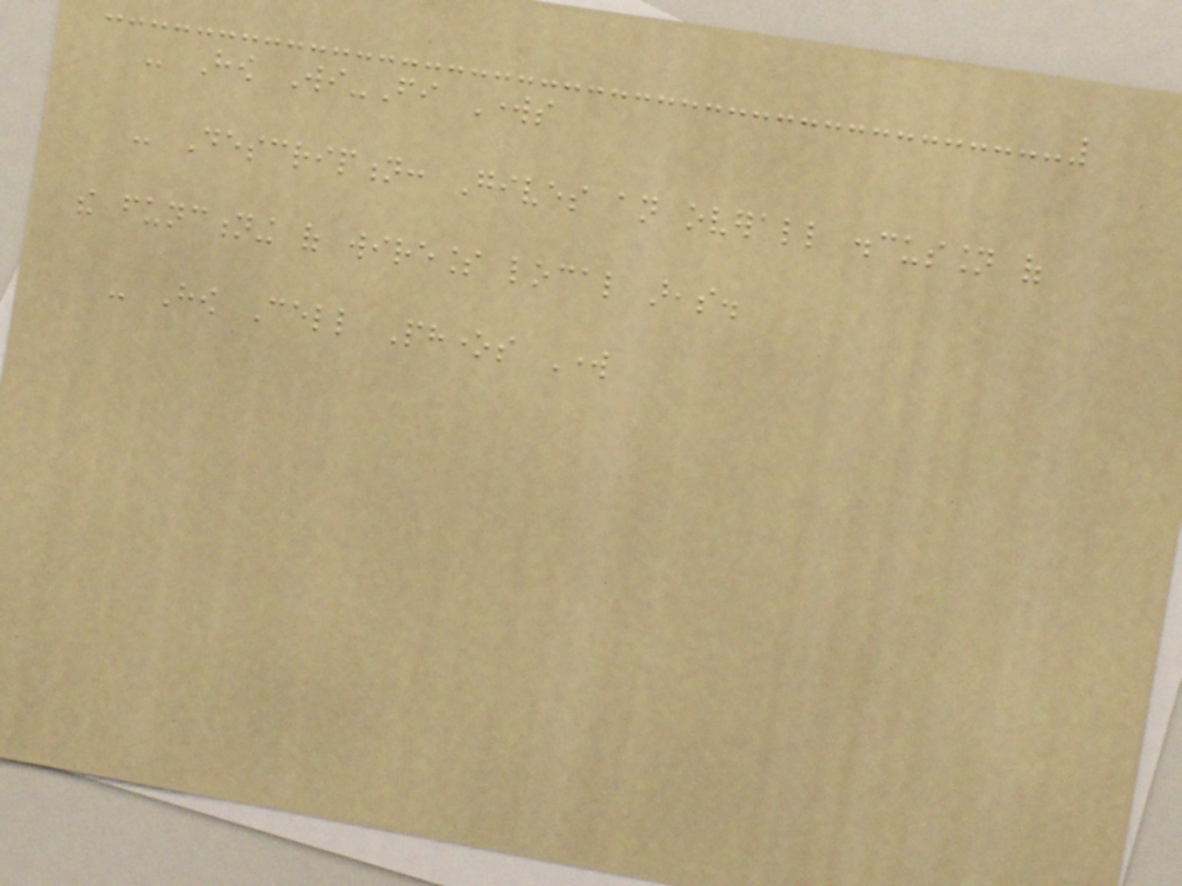- How Wi-Fi Works
- Description: Gives an overall discussion of
the functioning of wireless local areas.
- How Cell Phones Work
